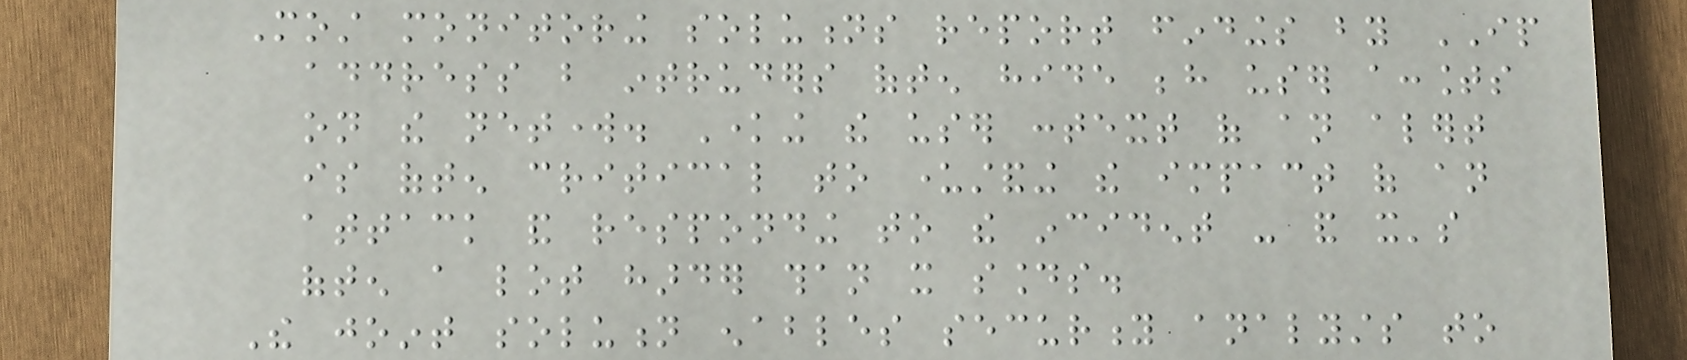Most monitoring solutions report findings by IP
address but intruders often hide behind user accounts
on the network. Knowing the user context of an alert
is often critical to understanding the impact of an
attack and responding to the incident - and it's
often a lot harder than it sounds.
The joint solution enables security analysts to
